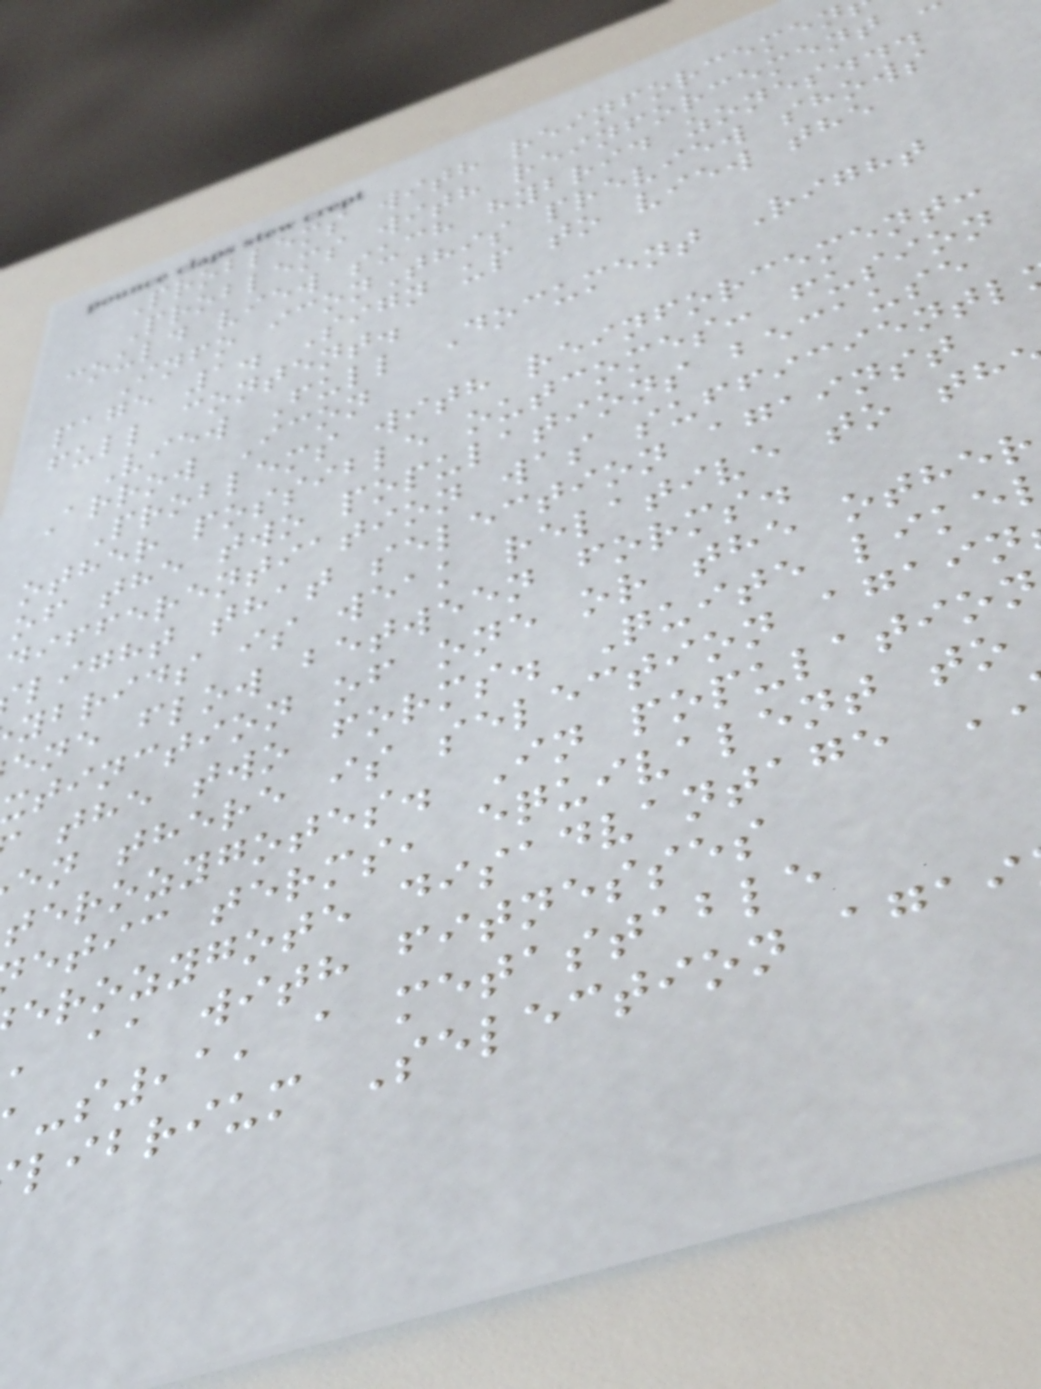Problems with reinforcemen
Problems with reinforcement
could view such hybrid zones...
Info iconThis preview shows
page 1. Sign up to view the
full content.
View Full Document Right
Arrow Icon
Problems with reinforcement:
other possible outcomes: fusion
of the two populations because
differentiation was sufficientl
light that selection against
ybrids is weak relative to th
ene flow between forms.
tinction of one or the other
the two forms. Quite like
en there is selection again
terozygotes. In population
etic terms, equivalent to
erozygote disadvantage
, aa with fitnesses
,1, a metastable
librium Selection agai
